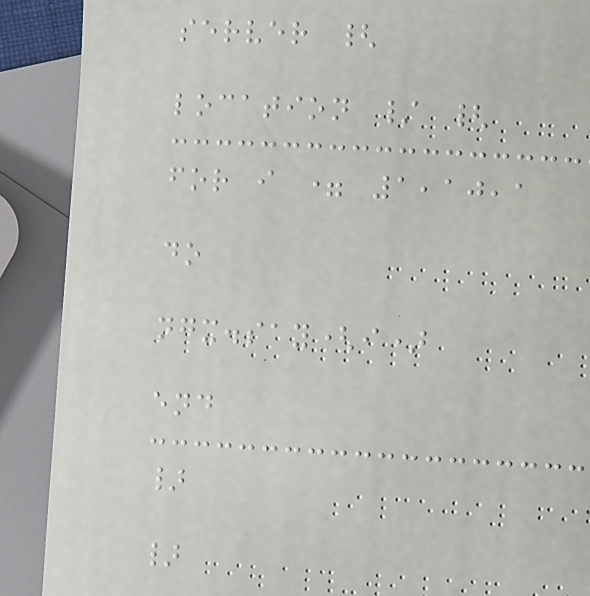server {
location / {
for i = 1,10,1
do
ngx.say(i)
end
}
}
